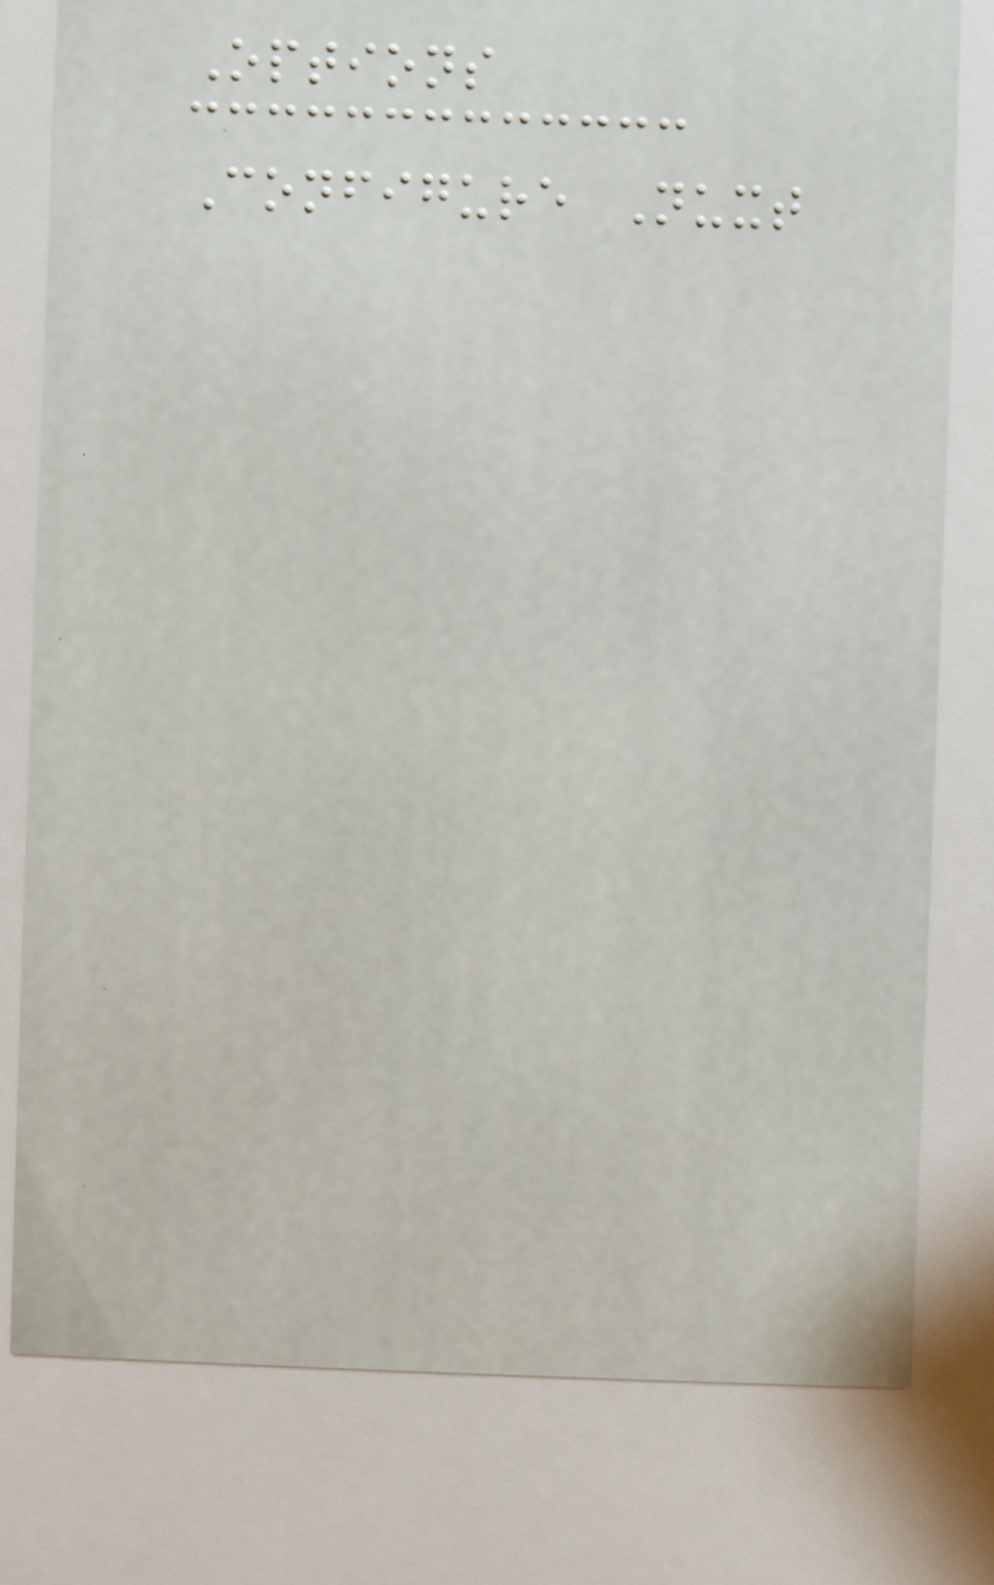Options
Configure Nuxt
